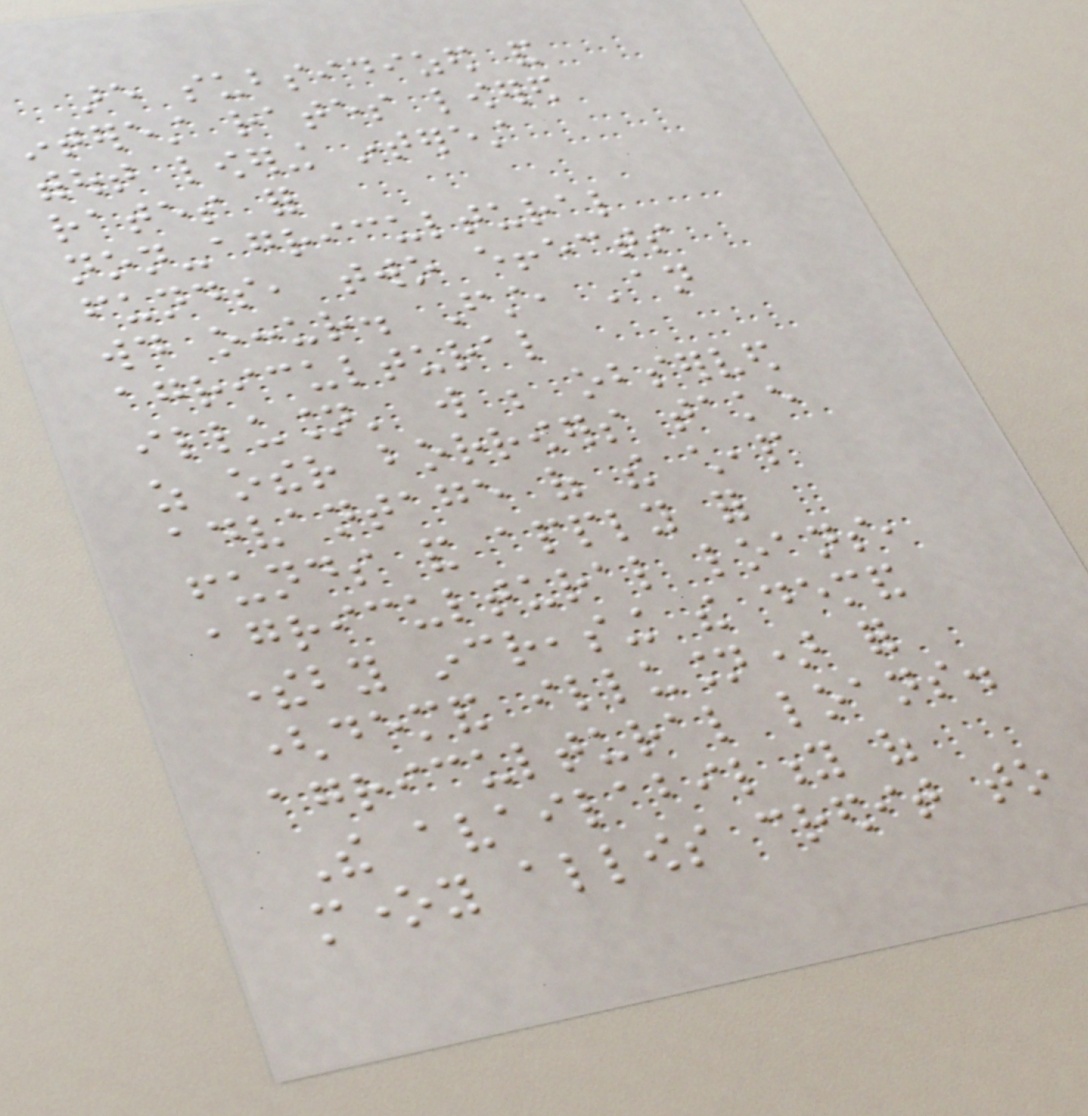are subsidized and
interest rates lowered
without lowering interest
rates for
non-agricultural
funds, two effects
would occur. First, 'an
agricultural
illusion' will be observed
as other borrowers take
advantage of the cheap
funds and apply for
agricultural loans,
thereby increasing the demand
(demand illusion) for
agricultural loans.
The availability of
money allows credit to
